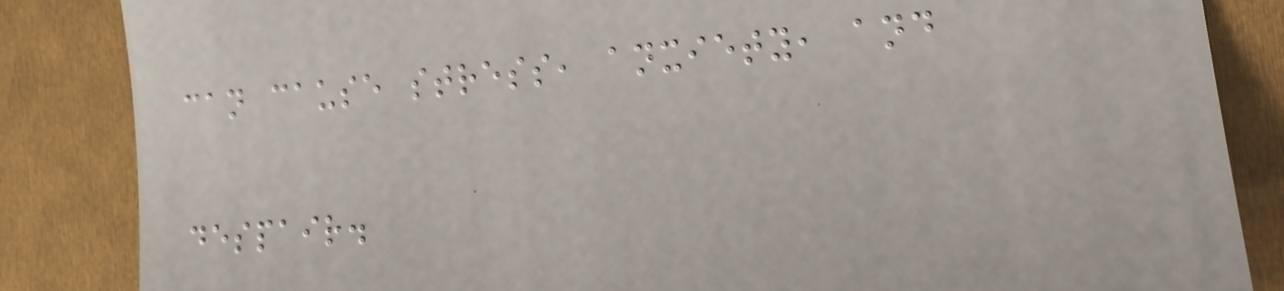can cause stress, anxiety, and
despair.
